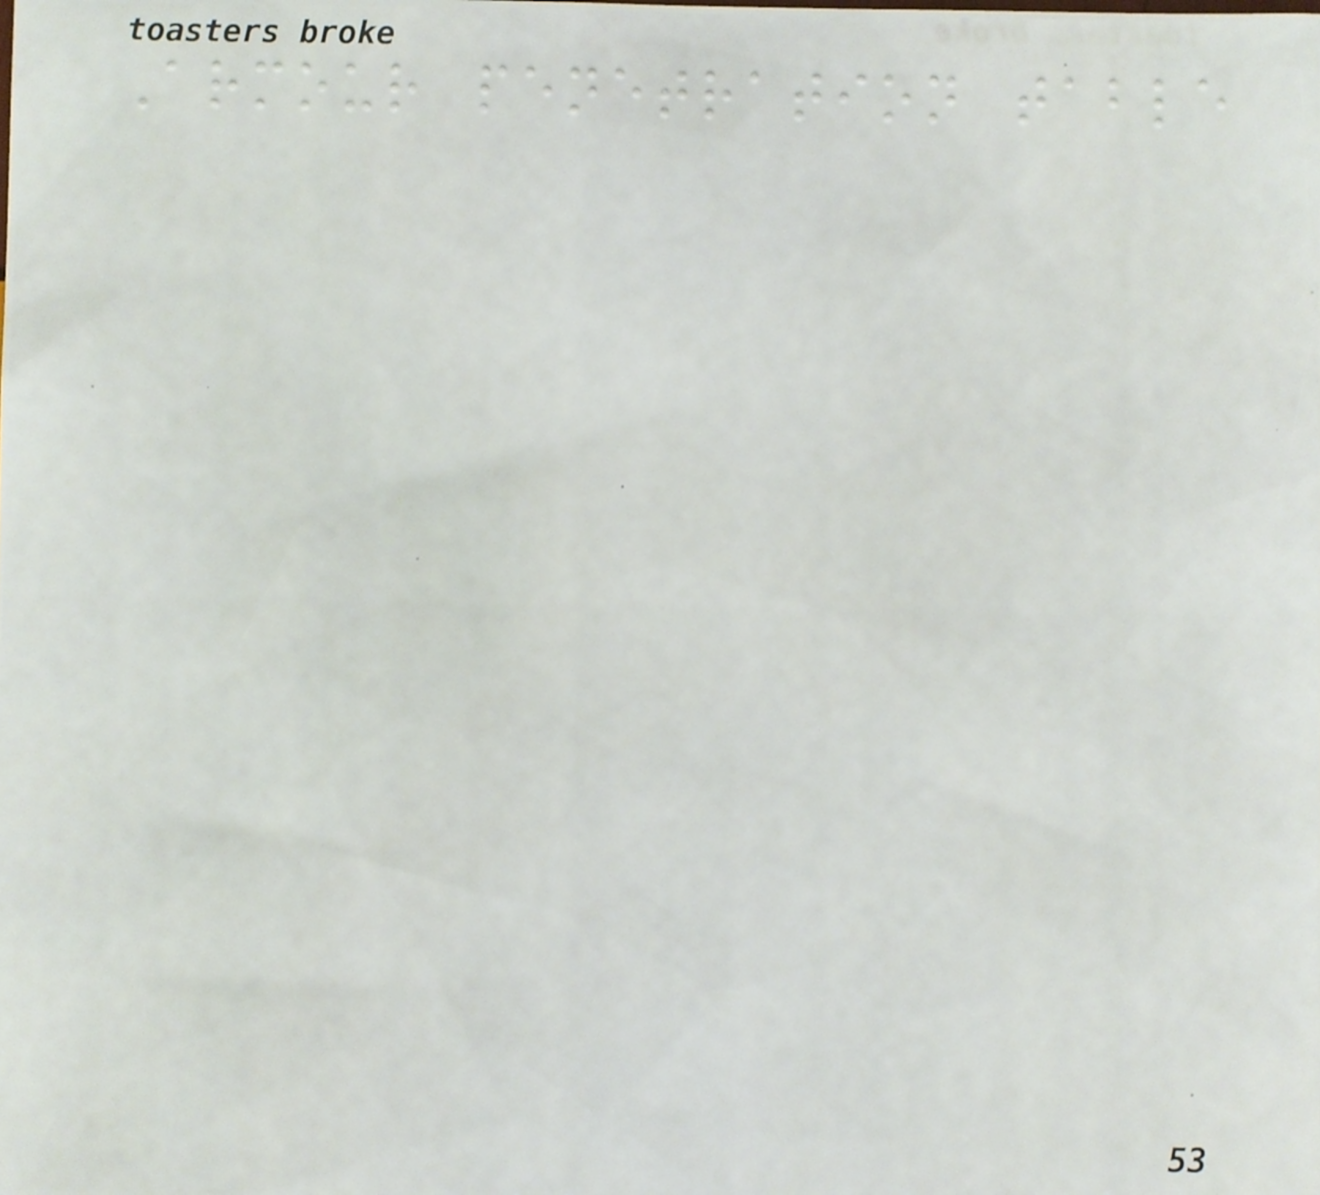Armour penetration table
